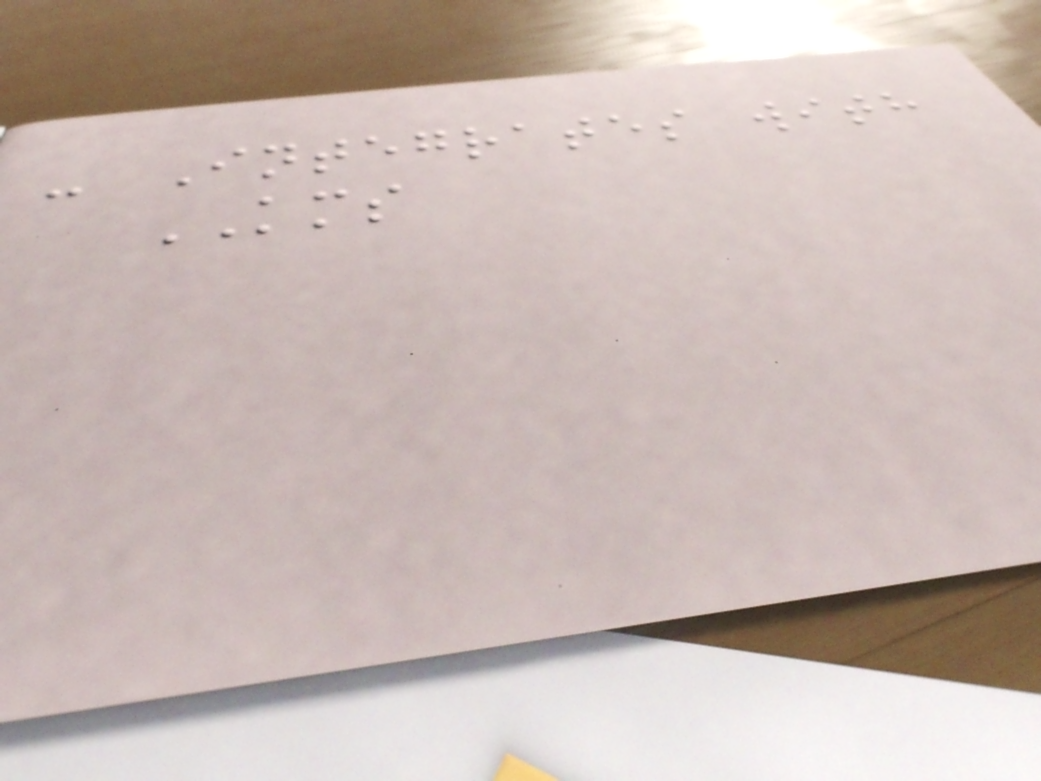- Integrates with
KMS
